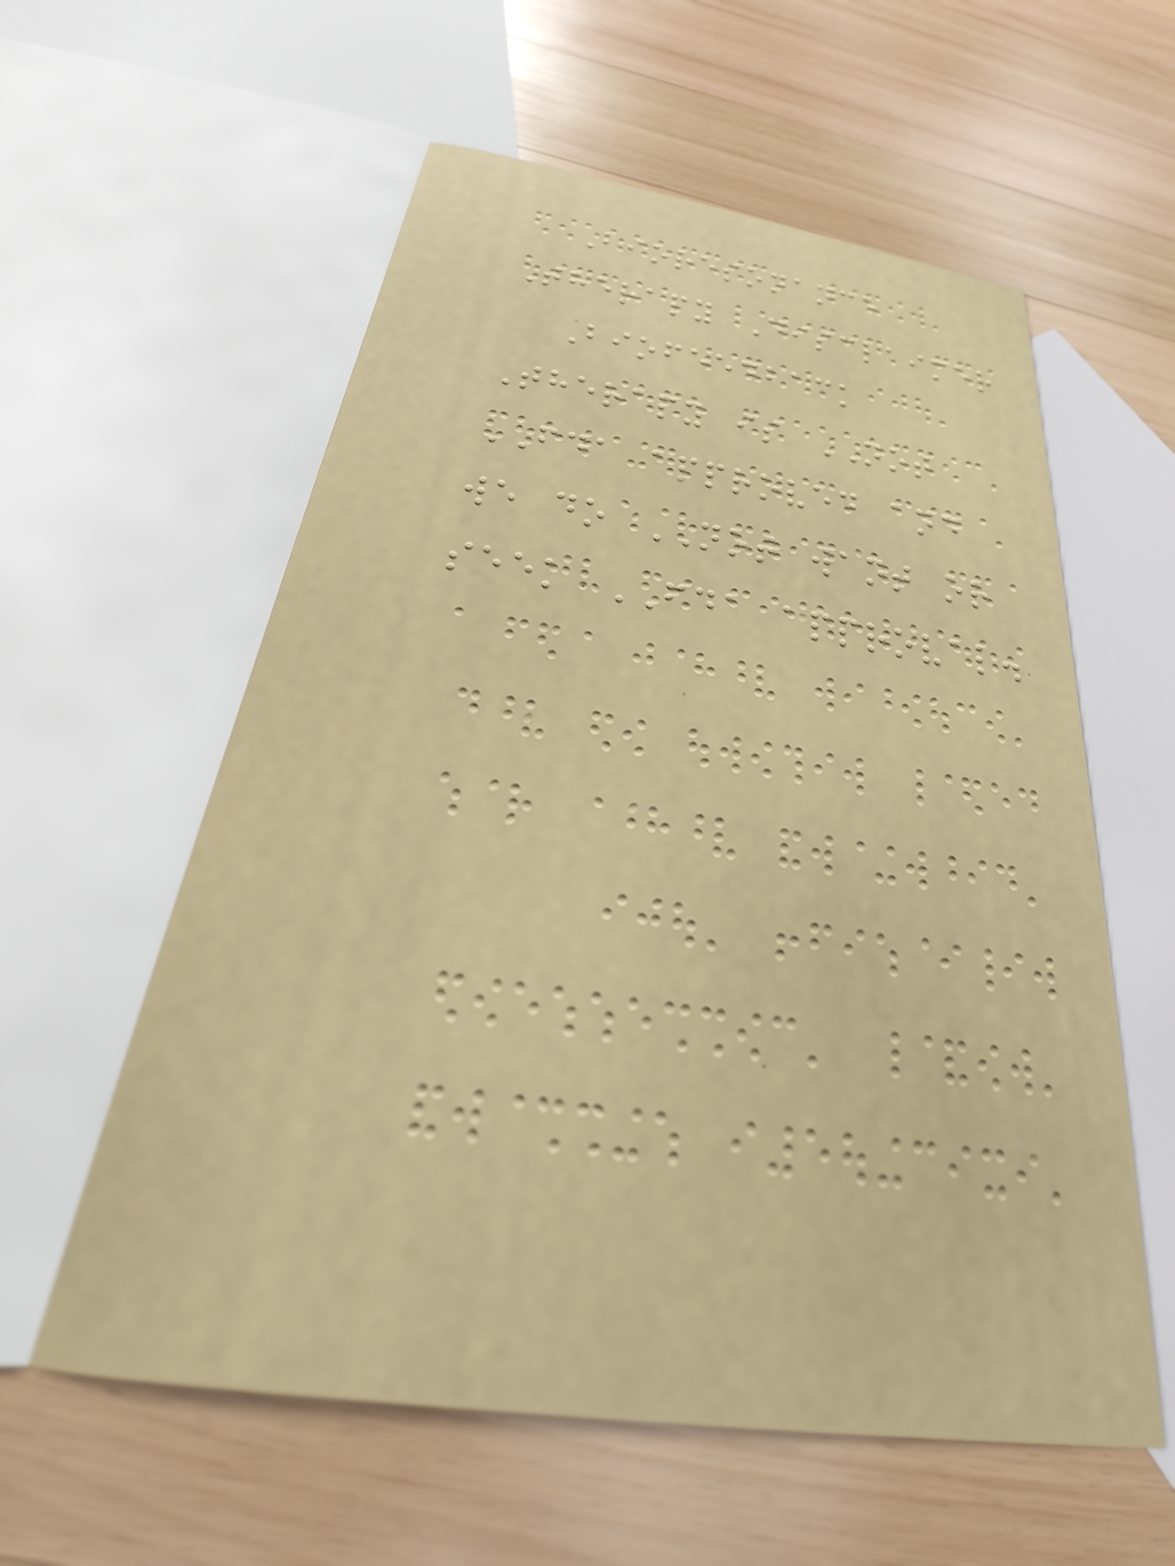Bioresonance
Therapy Disclaimer
Biofeedback
Therapy is NOT
FDA approved and
we do NOT want or
seek FDA approval.
